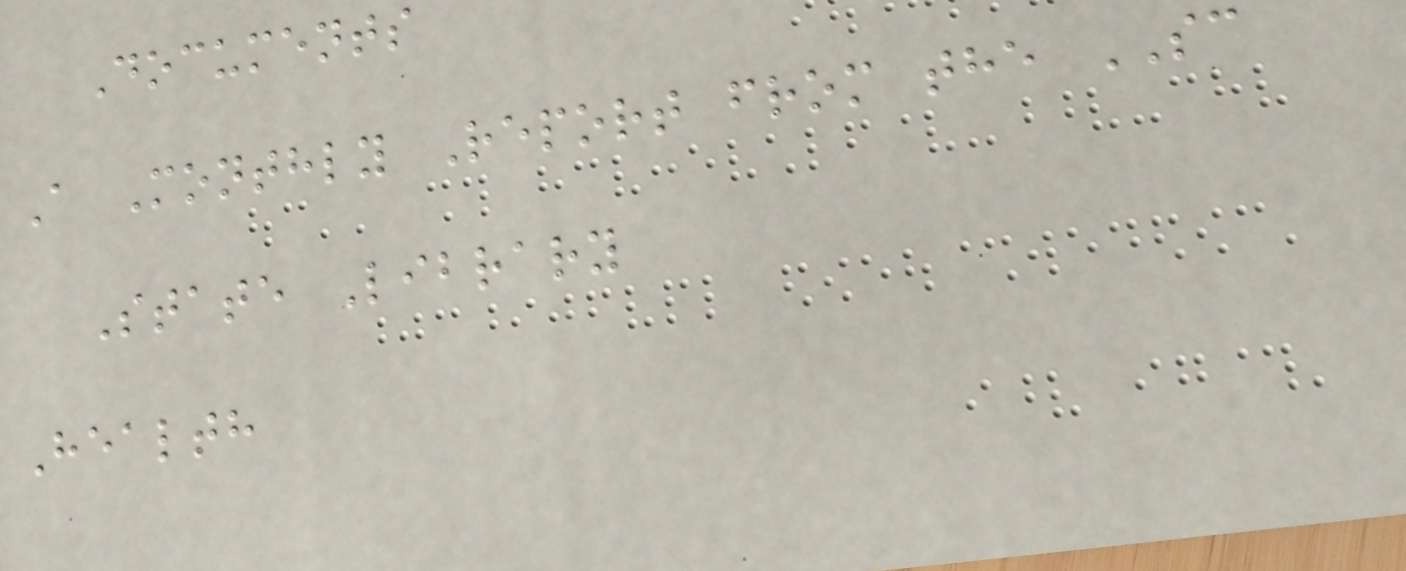Documents
A Monthly Report from the SC
State Library
Health
